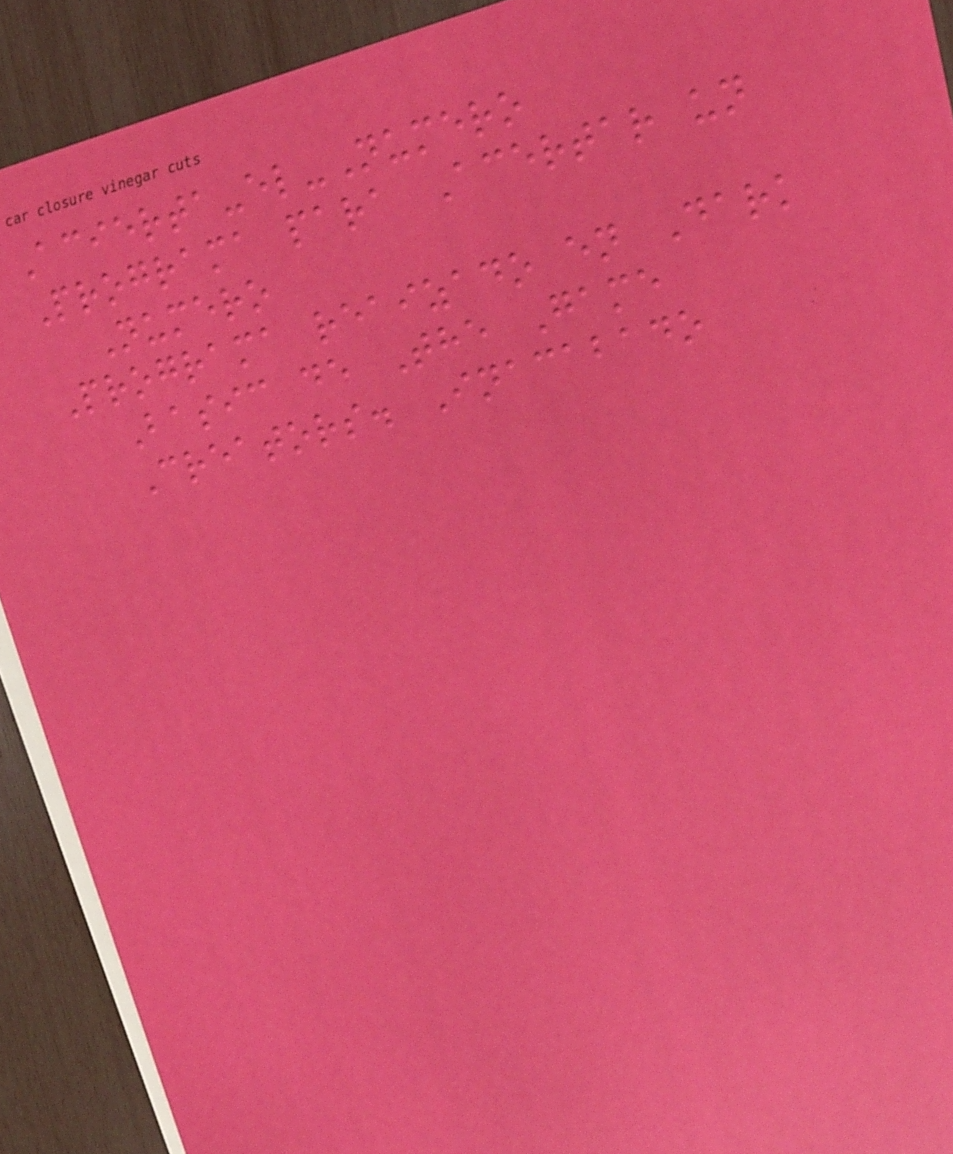Acierta-el-Numero
Programa para Acertar un
Numero
Programa reaizado en Dark
Basic de The Game
Creators. Inacabado
